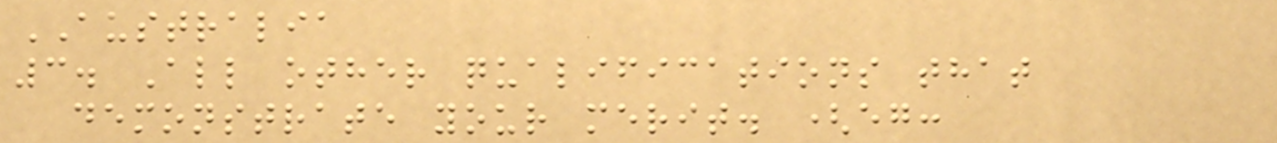AUSTRALIA
3. All other qualifications that
demonstrate your merit. (eg:
